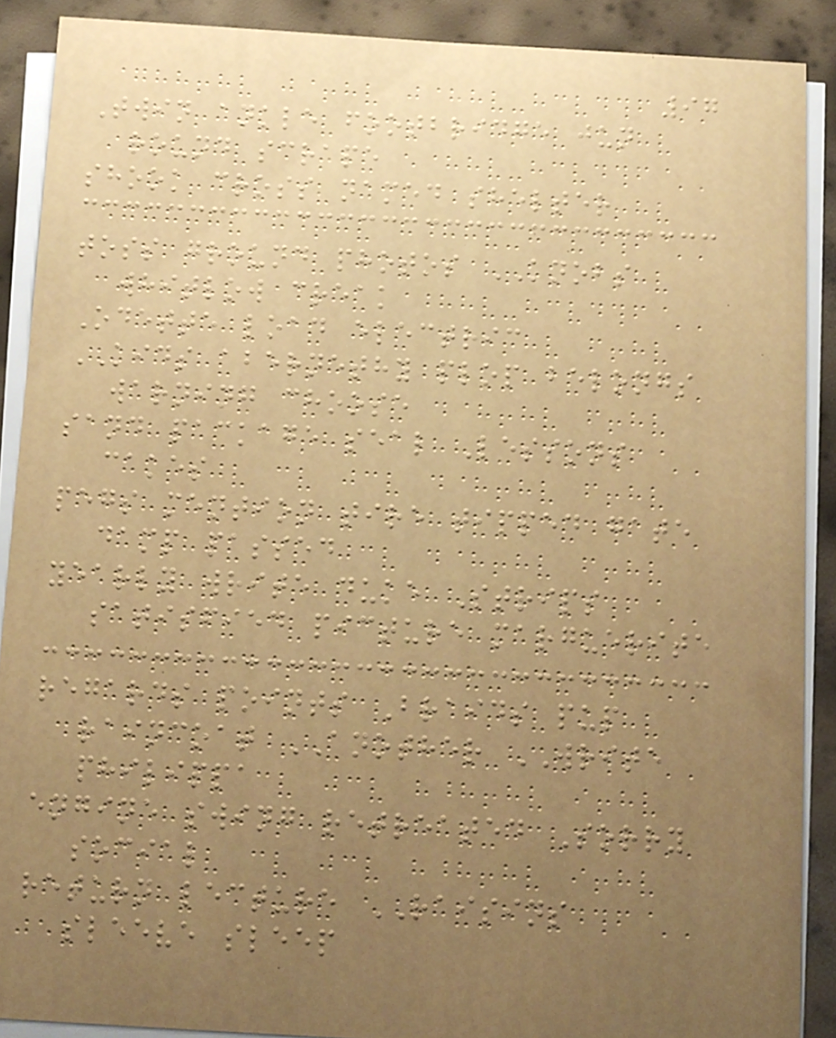97
Twin ankle footbridge jun
round scrape
shook cross named shelter
toss ground photos KNOBS
whitlow creak
Odette load electric
KIDS abernethy plop belongs
warning choose
sand package seal Lessons
cakes
pegs mention tire tipped gate
damp passed
yearly write duke Strips
satisfied picture marguerite
regards points Braids pup
raincoat ANOTHER WRITE
philippa
engine swing retreated Sorry
social
return lecture RAISINS
sleeve sleep
